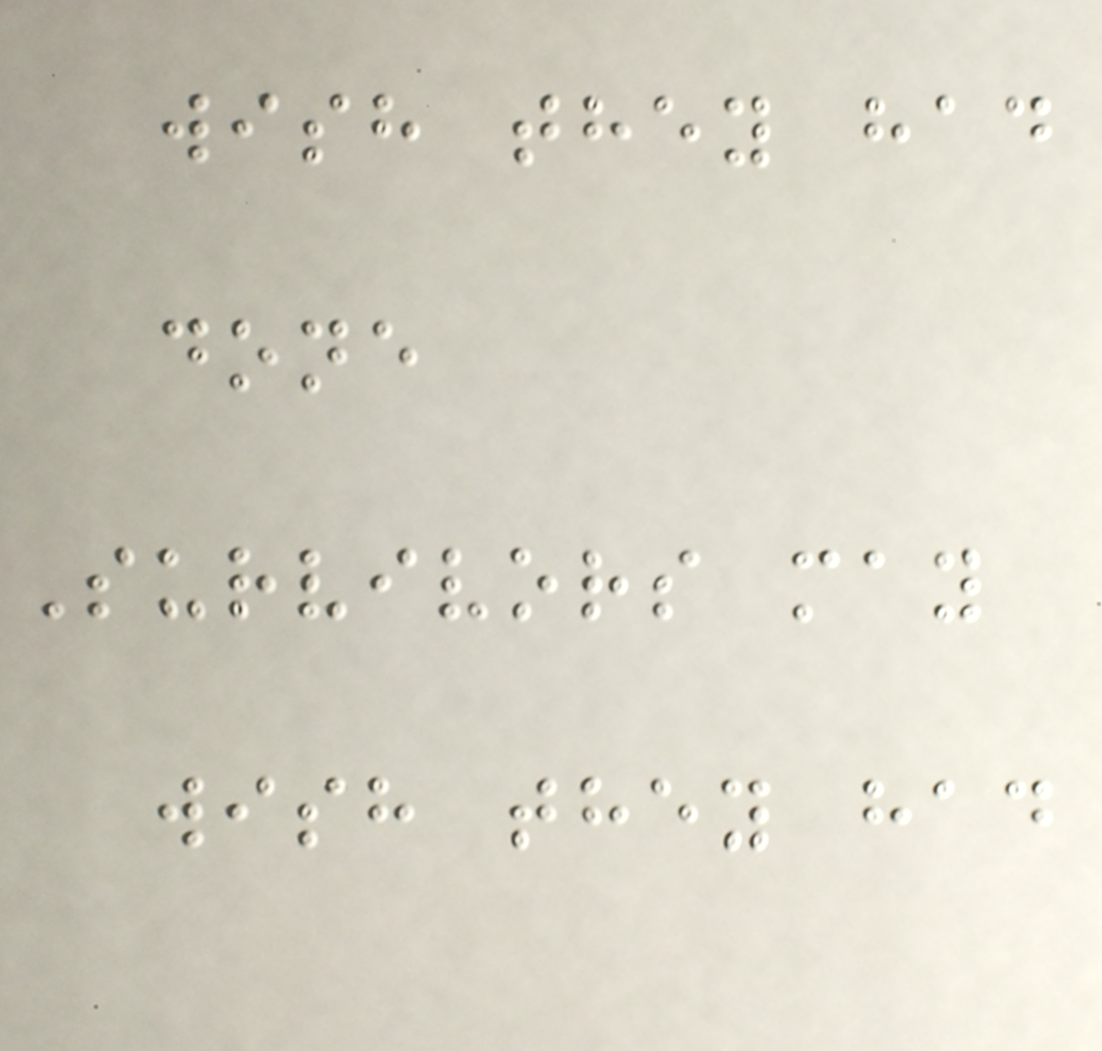wish they had
done
Survivors may
wish they had
